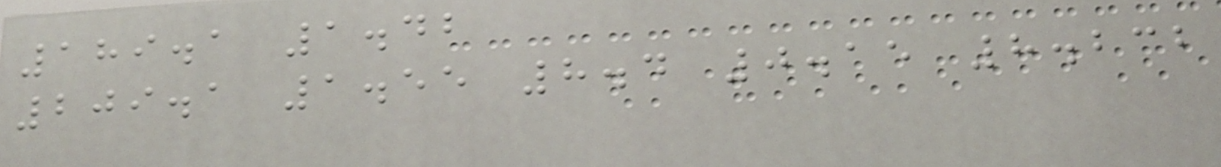189.1 1.42
209.1 1.55 8.4 0.15 8.232
